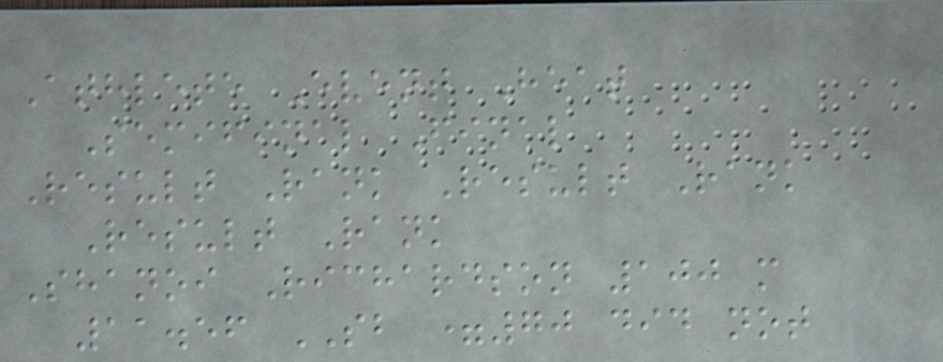Athlete Event Heat
Semifinal Final
Result Rank Result Rank
Result Rank
Shanoi Richardson 100 m
11.56 SB =70 did not
